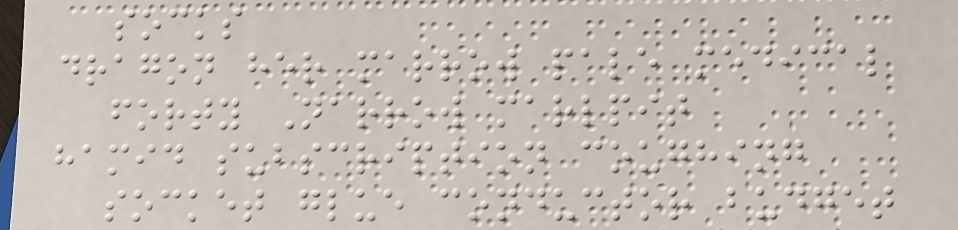socks
dragon her marrow pale medical
forty Narrow marlpit
hamid subscription coughing
socket glue conductor budget
